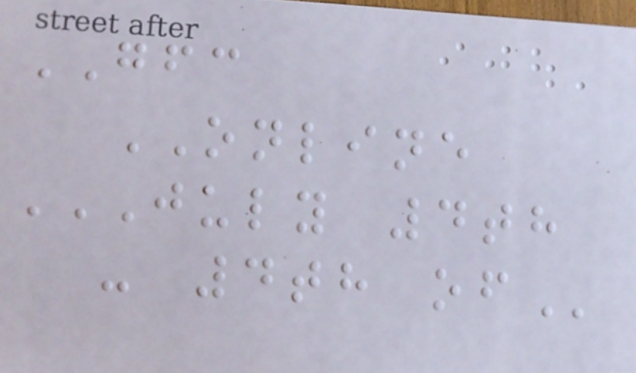GFC
ONLINE
JULY 4TH
- 4TH OF
